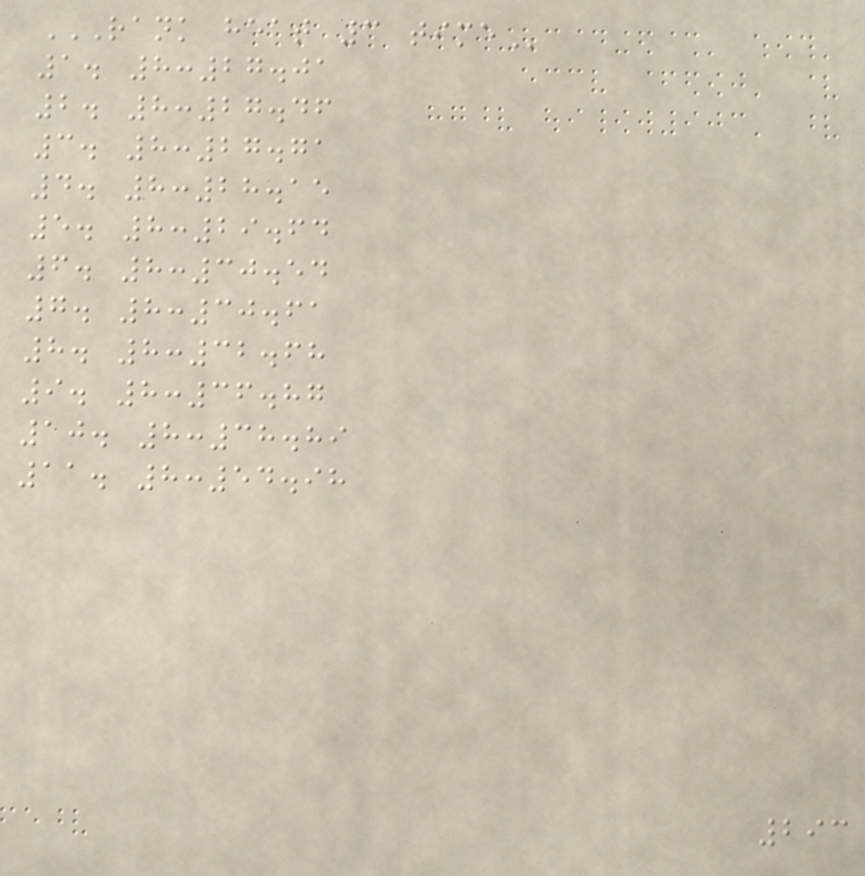RANK HEAT 3 TIME
1. 8:27.01
2. 8:27.46
3. 8:27.71
4. 8:28.15
5. 8:29.64
6. 8:30.54
7. 8:30.61
8. 8:32.68
9. 8:36.87
10. 8:38.89
11. 8:54.98
293
